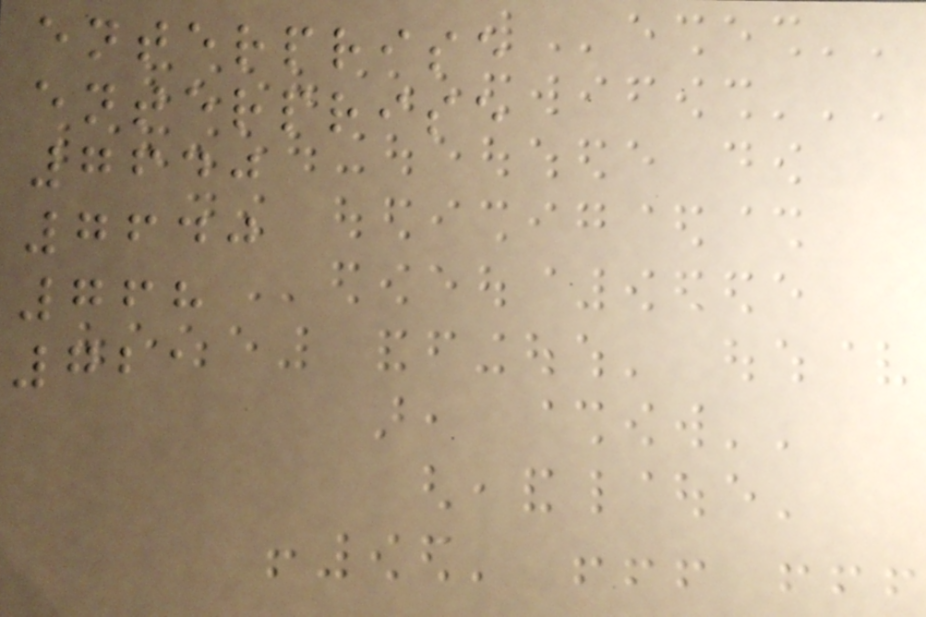enterprise
enterprise
7640
7640
768
721
